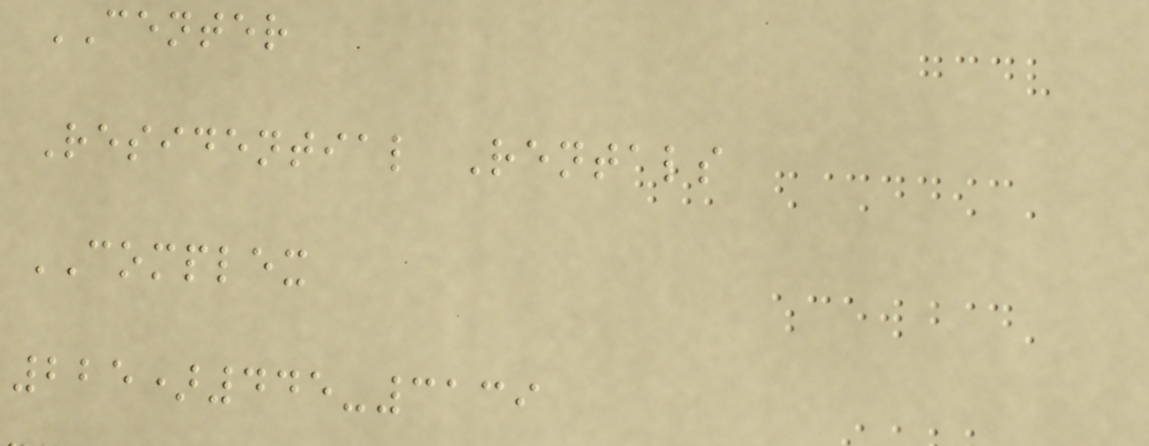CENTER
Residential Rentals
COMPLEX
225)445-3139
